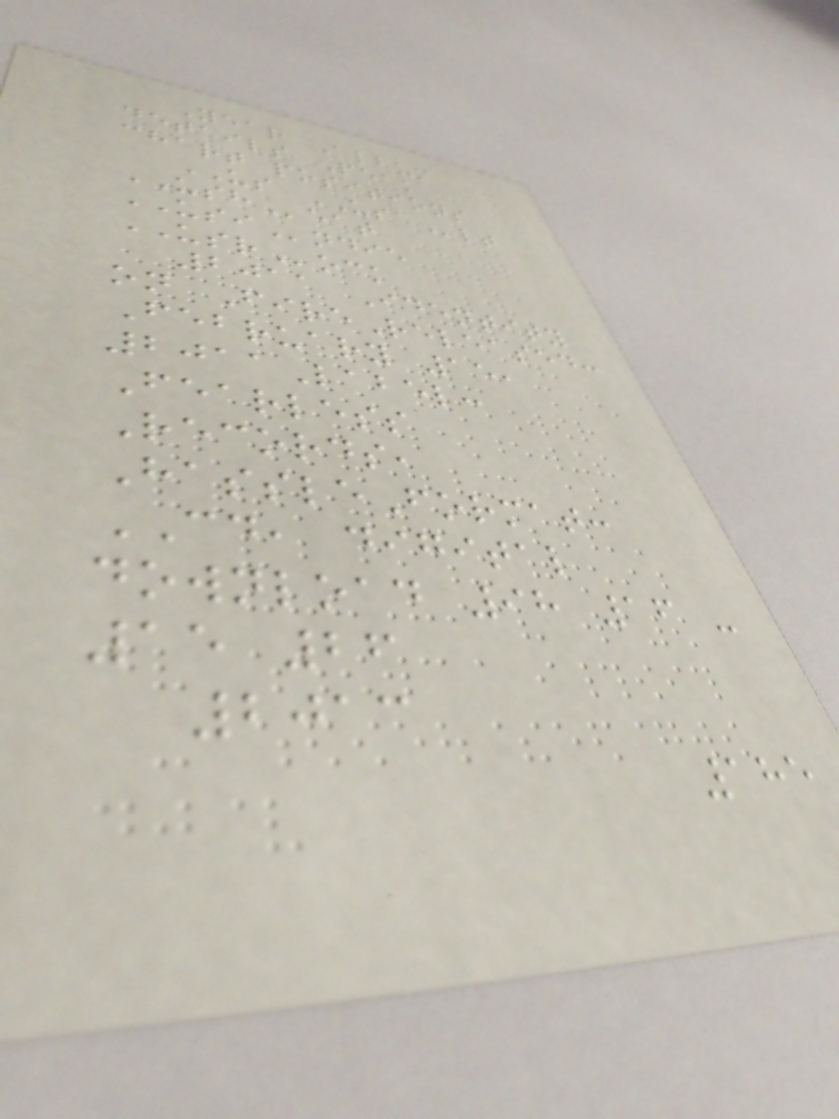Year Album
details Peak
chart positions
US USAlt
USHeat
USIndie
USRock
2011 Identity
on FireReleased:
February 15,
2011Label:
Fearless
Records,
HassleFormat:
CD, digital
download 98 16 -
15 26
2013
185
